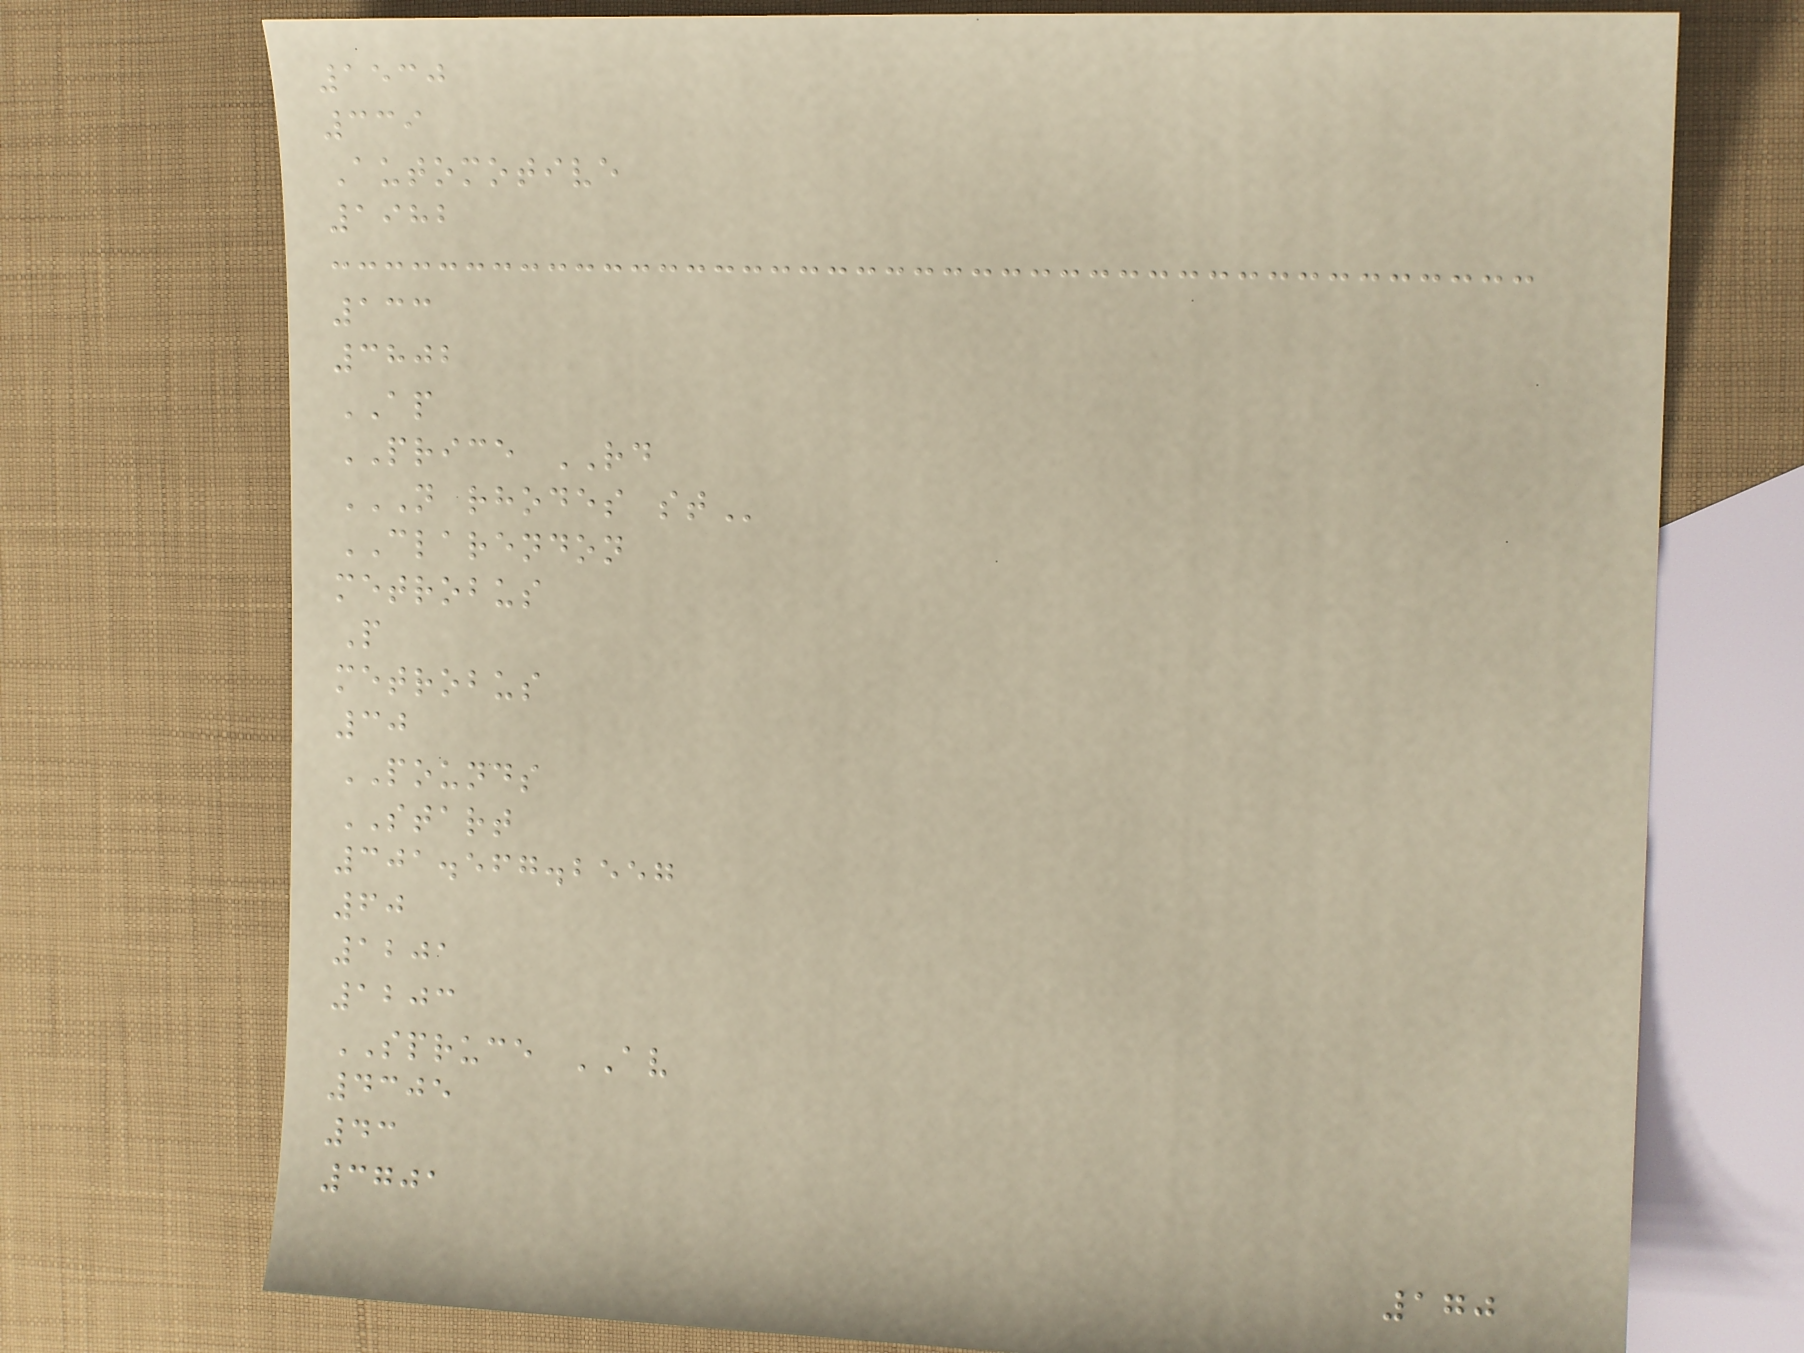1530
339
Automotive
1982
133
3802
AP
PRICE RD
N RHODES ST
CLARENDON
metrobus
P
metrobus
30
POUNDS
START
301.567.2557
60
1201
1203
SPRUCE AV
4305
43
3701
170
